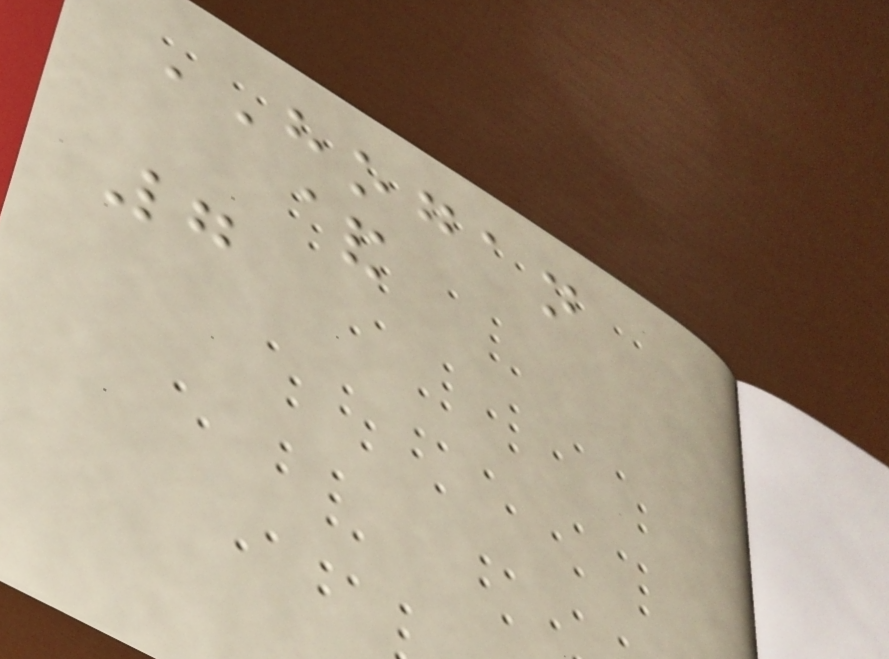HOGAN
&
7
